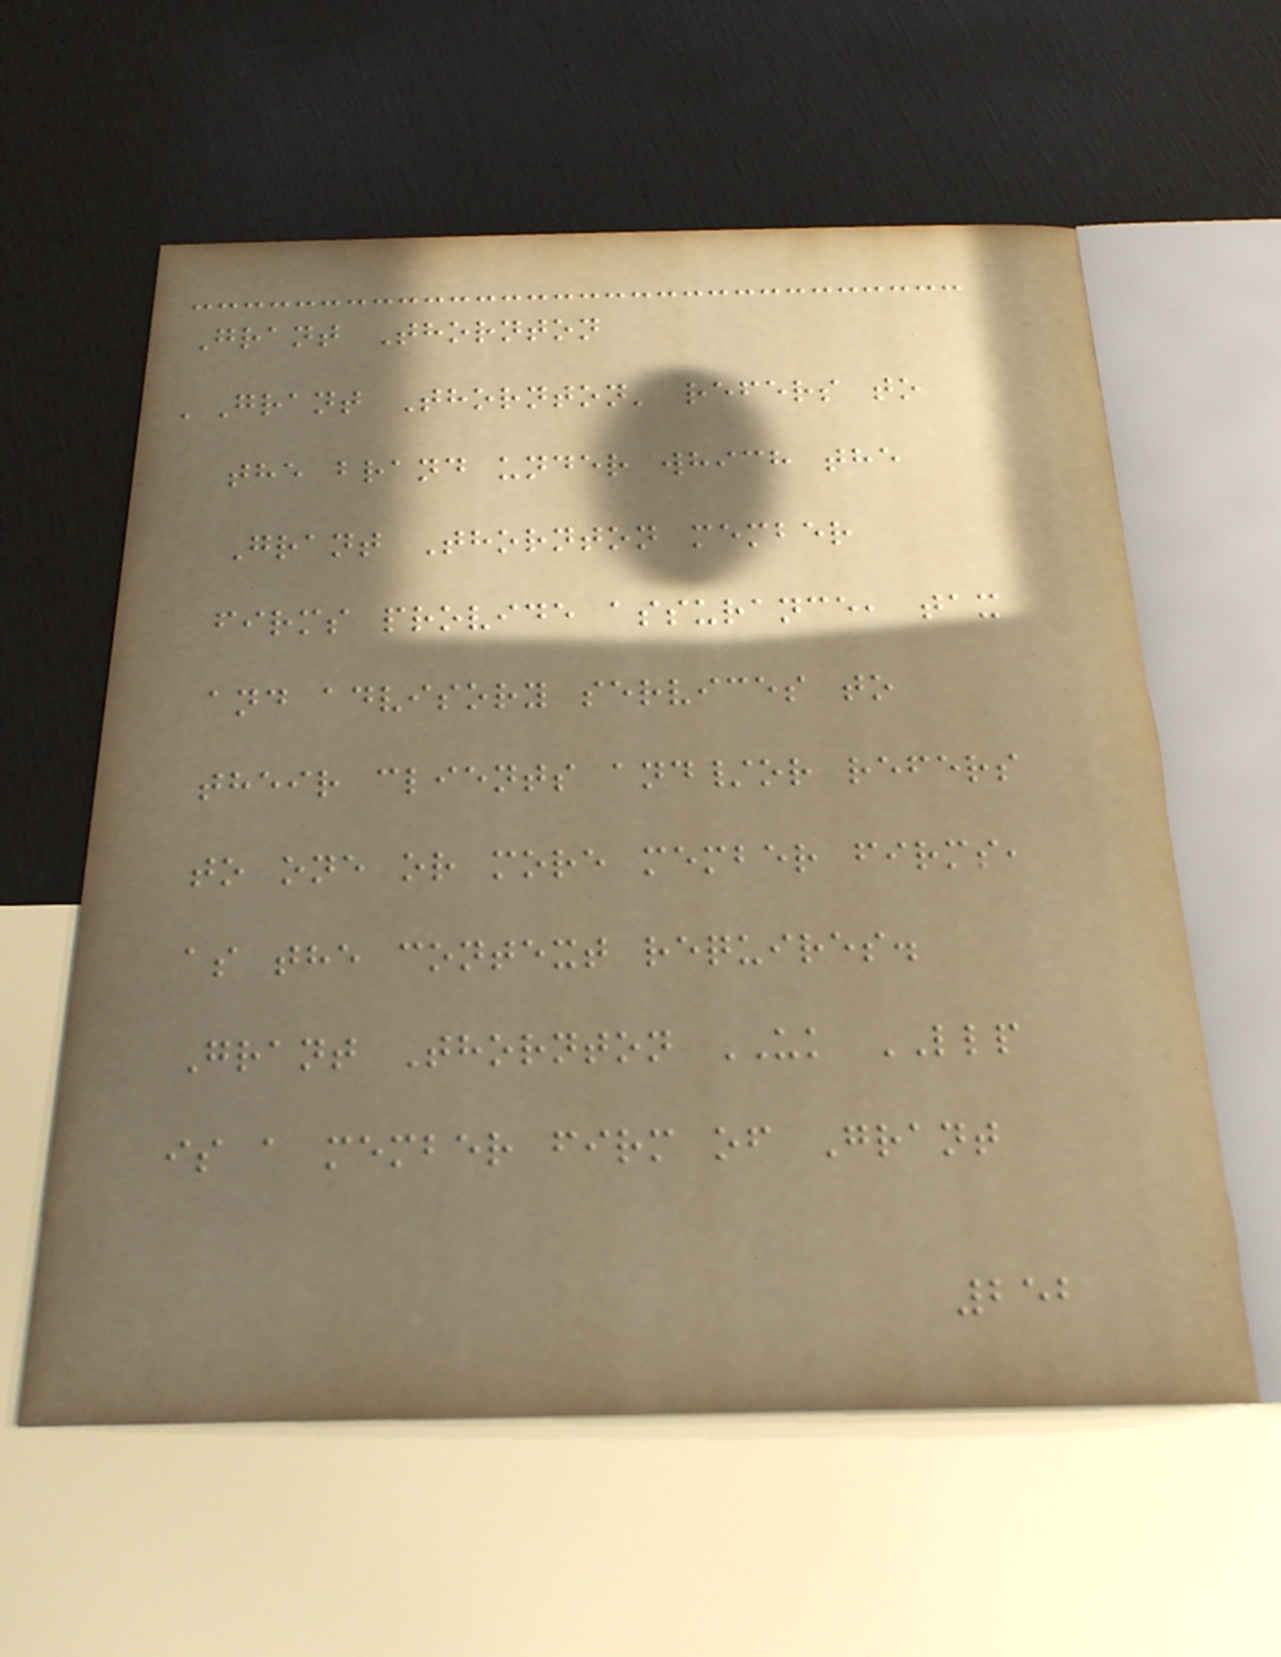Grant Thornton
'Grant Thornton' refers to
the brand under which the
Grant Thornton member
firms provide assurance, tax
and advisory services to
their clients and/or refers
to one or more member firms,
as the context requires.
Grant Thornton UK LLP
is a member firm of Grant
252
